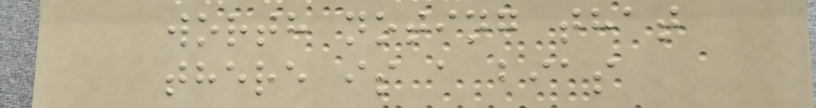worth noting that
there is a bias
